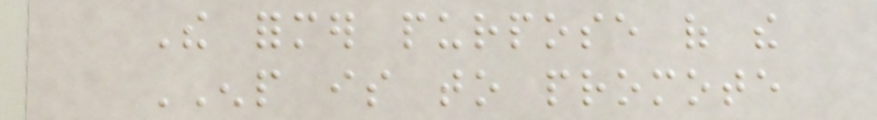The former purpose of the
ENP is to promote
